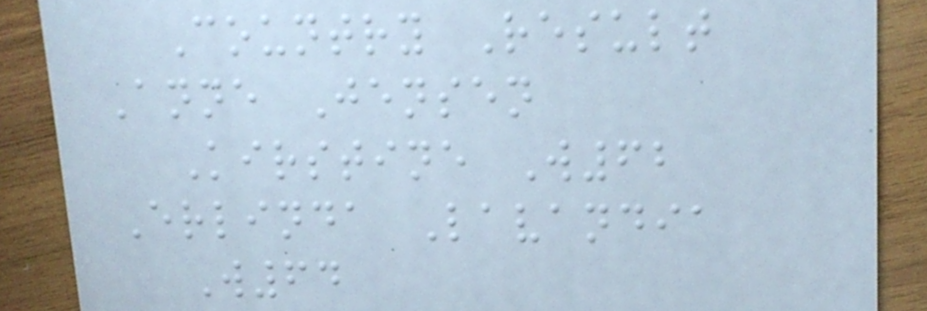Country Result
Anne Jensen
Kirstine W62
Erlinda Lavandia
W64
